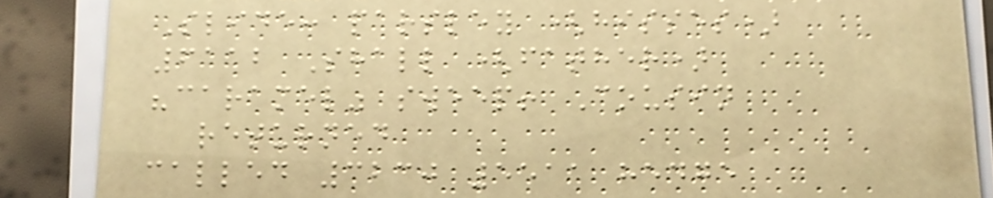Slide: parsley (hisses)
6112 Shall (father)
"caramel" sweep! Cousin
returned
called 3230 5511 hedge
